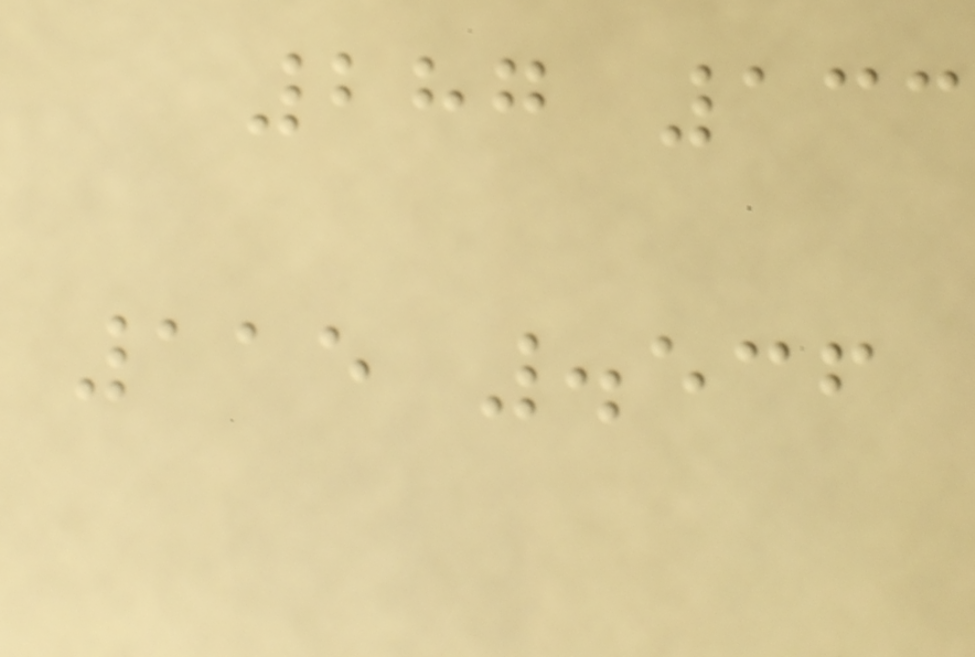287 133
115 .536
